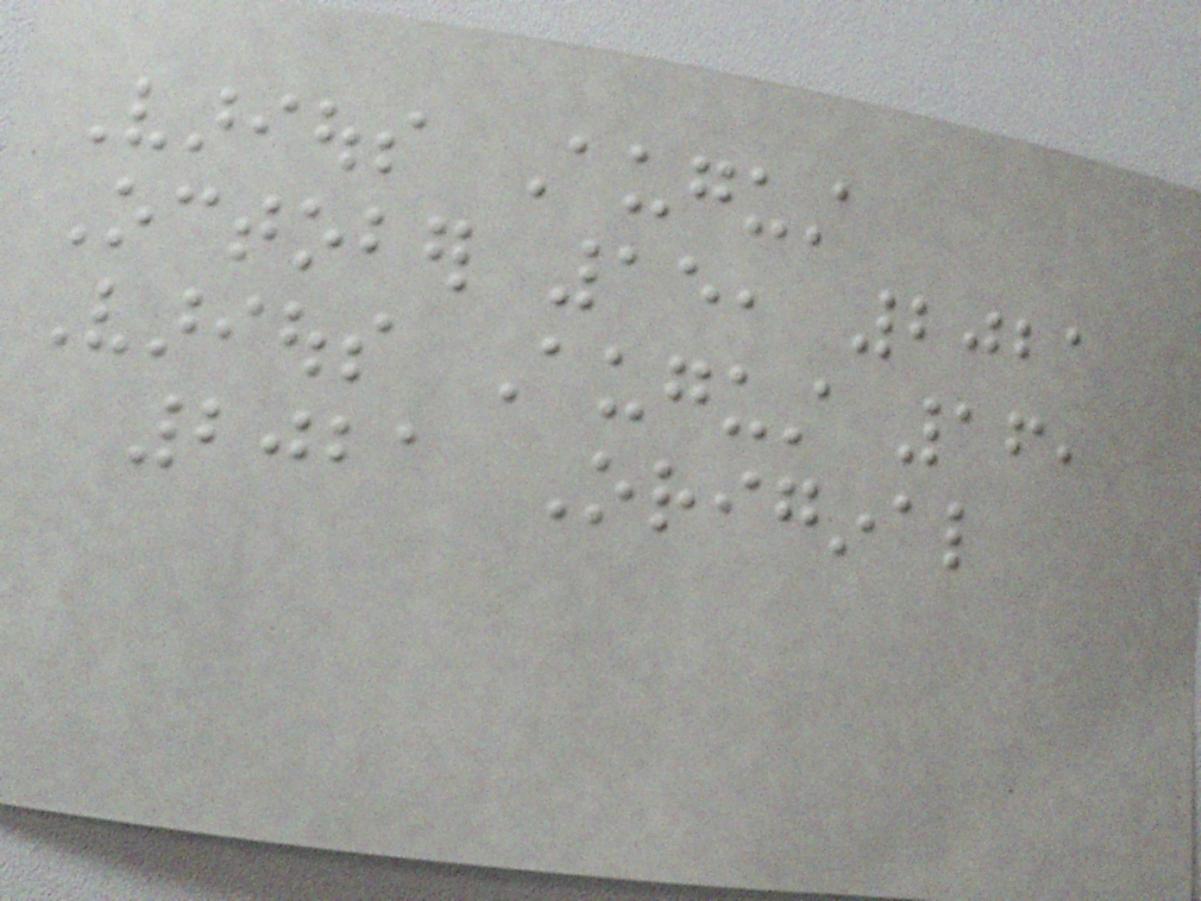Various August
October 15, 2021
Various August 16,
2021 Original
